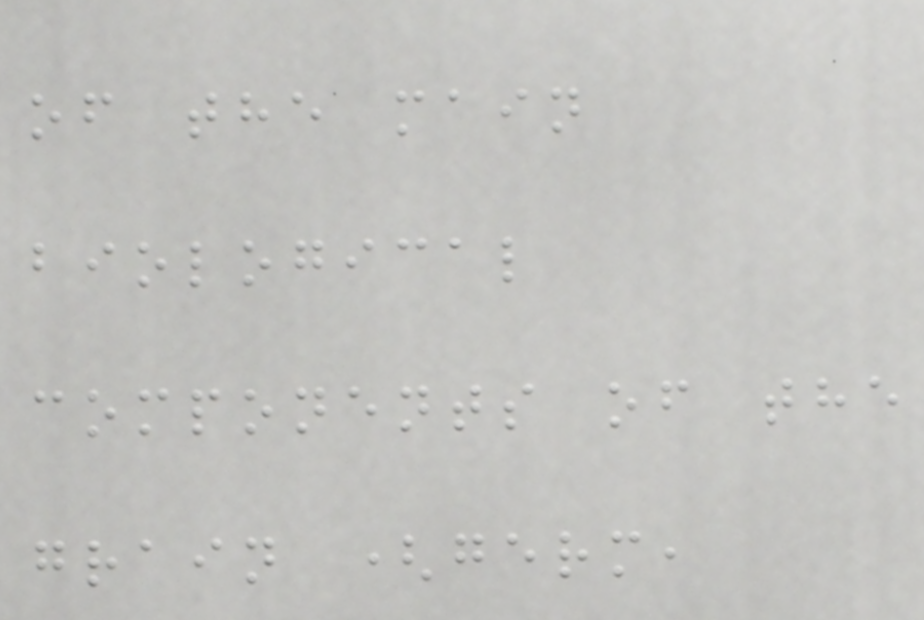of the main
biological
components of the
grain (germ,
